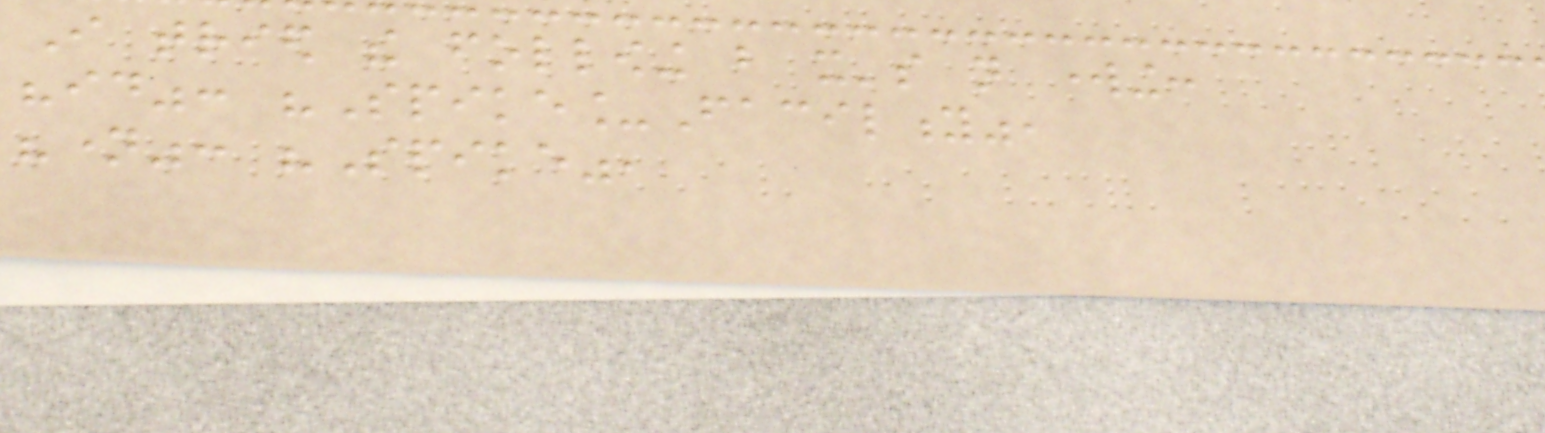I tried the following but it's not working:
"id": "Spike_Facility",
"name": "Spike",
